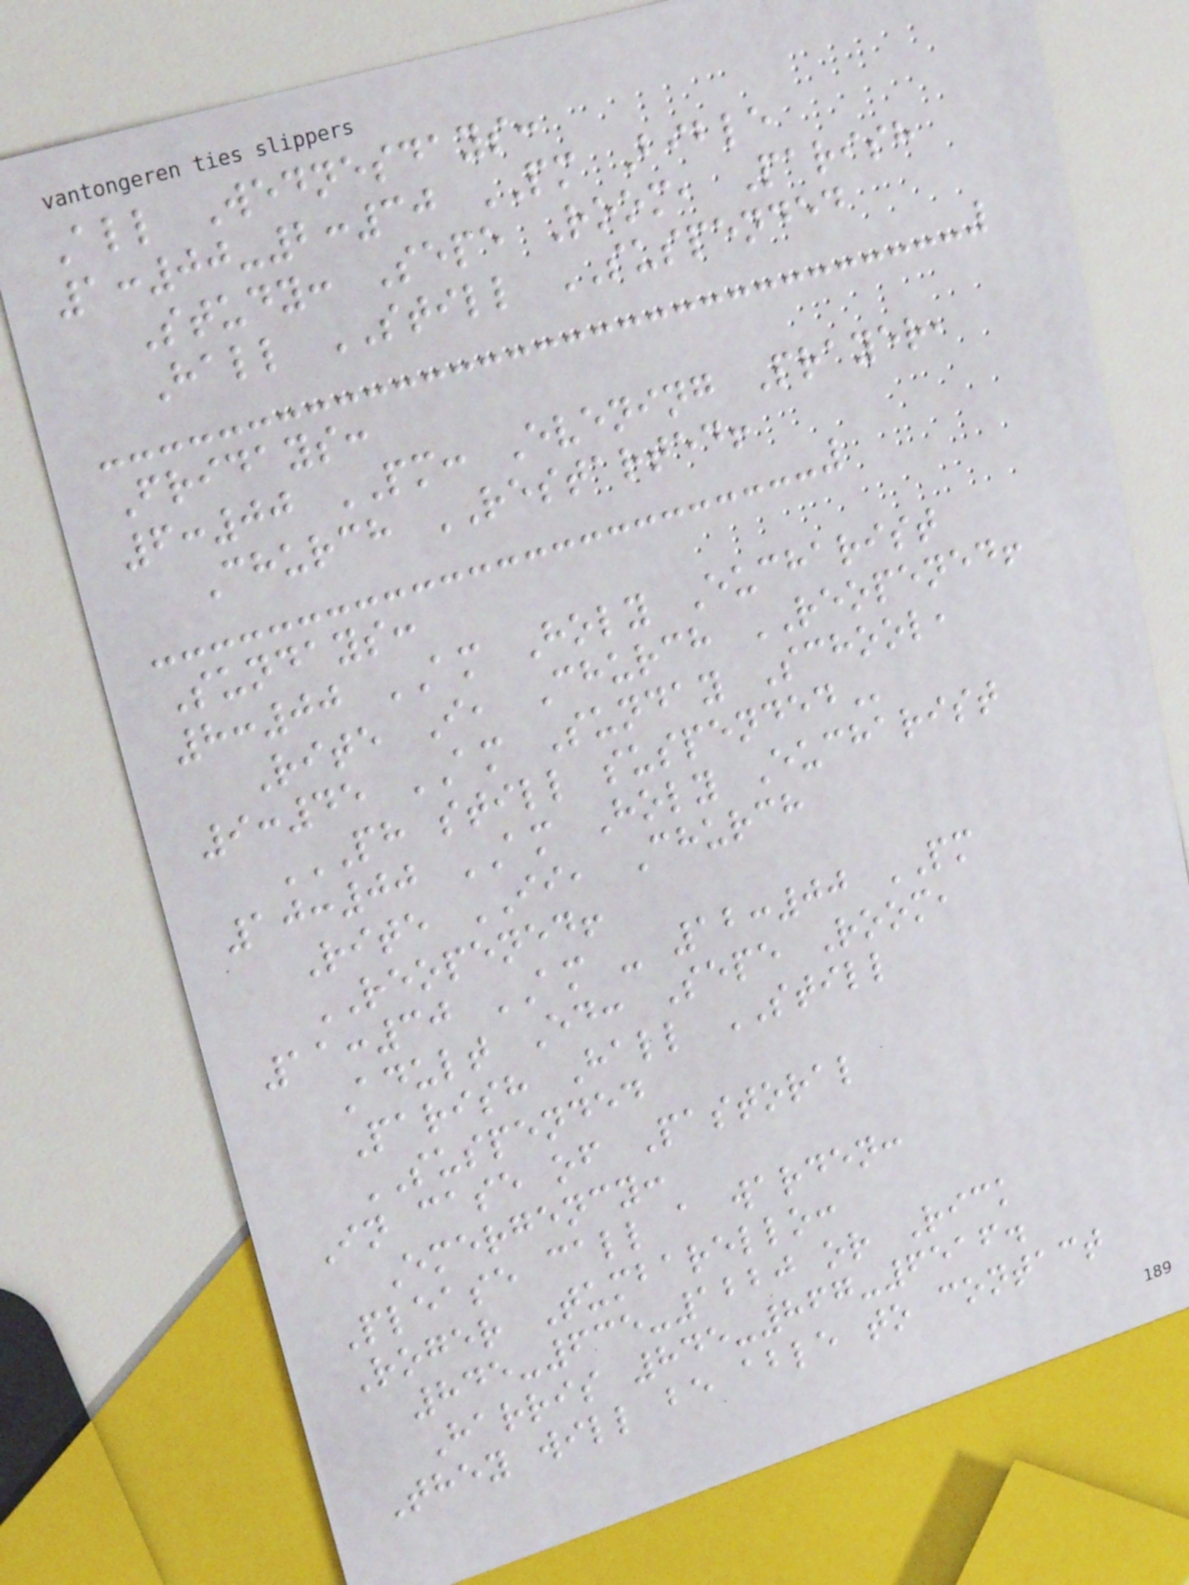All Wednesdays:
1:00-2:30 PM Bible
Study: Sepe Room, Parish
Hall STILL SUSPENDED
Fridays:
6:00 PM: Evening Prayer,
Church RESTARTED!
Sundays:
8:00 AM Holy Eucharist
Rite I, Church REOPENED!
9:45 AM Sunday School,
PH STILL SUSPENDED
10:00 AM Holy Eucharist
Rite II, Church
REOPENED!
11:30 AM - 12:00 PM
Adult Ed: Sepe Room,
Parish Hall STILL
SUSPENDED
In case of Pastoral
Emergency:
Please call a warden:
Roger Tumbarello:
845-635-1220 or Rick
Harris 845-867-6516.
They will be able to contact
